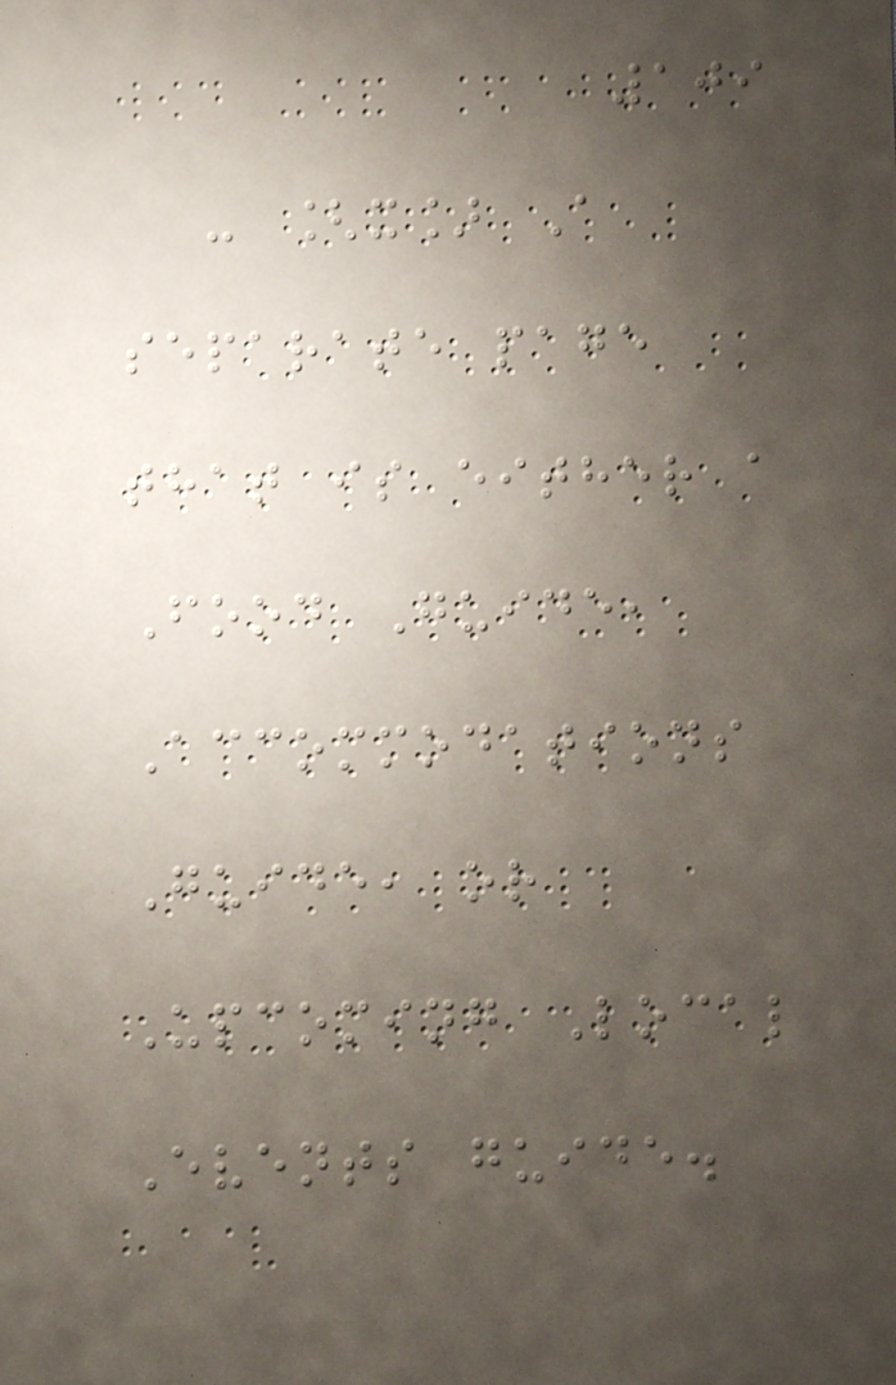109
- [x] A
separate page
that is either a
Food Guide,
Accommodations
Guide, or
Upcoming Local
Events guide.
